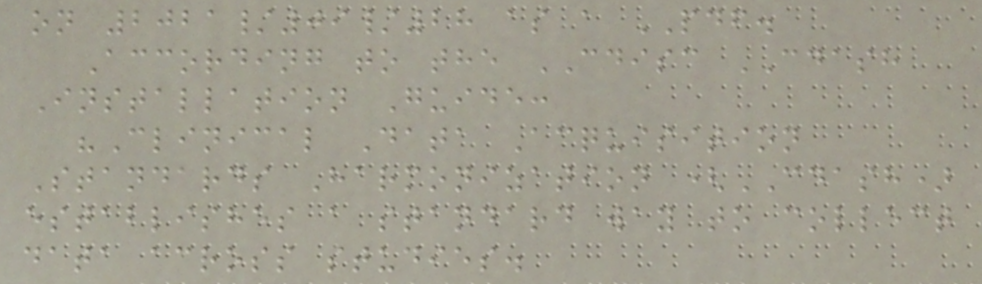on 2021/09/28 as a PDF.
According to the CDISC CDASH
Installation Guide:
"Clinical Data Acquisition
Standards Harmonization (CDASH)
establishes a standard way to collect
data across studies.
